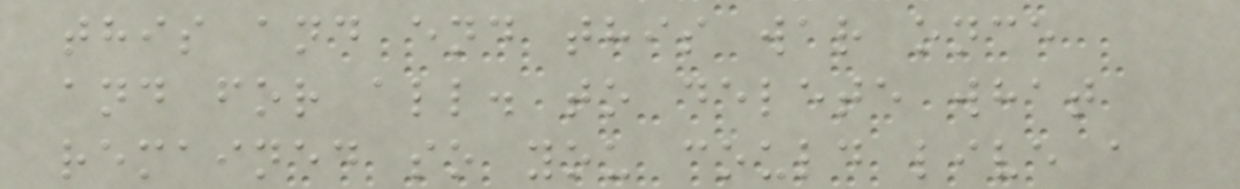this and end this war once
and for all. to delete what
remained so you could live a
